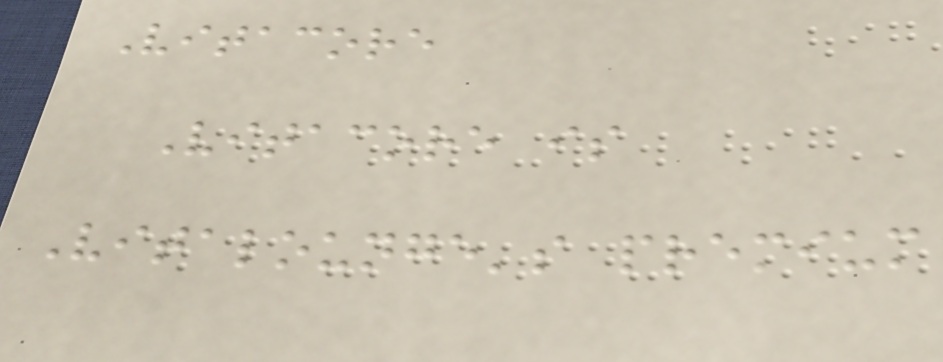Vitacore
Vitacore is
Vitalounge's premium
